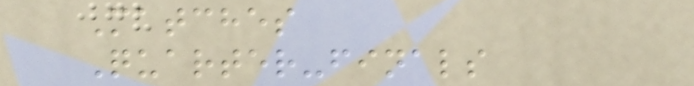Matches
Quarter-finals
